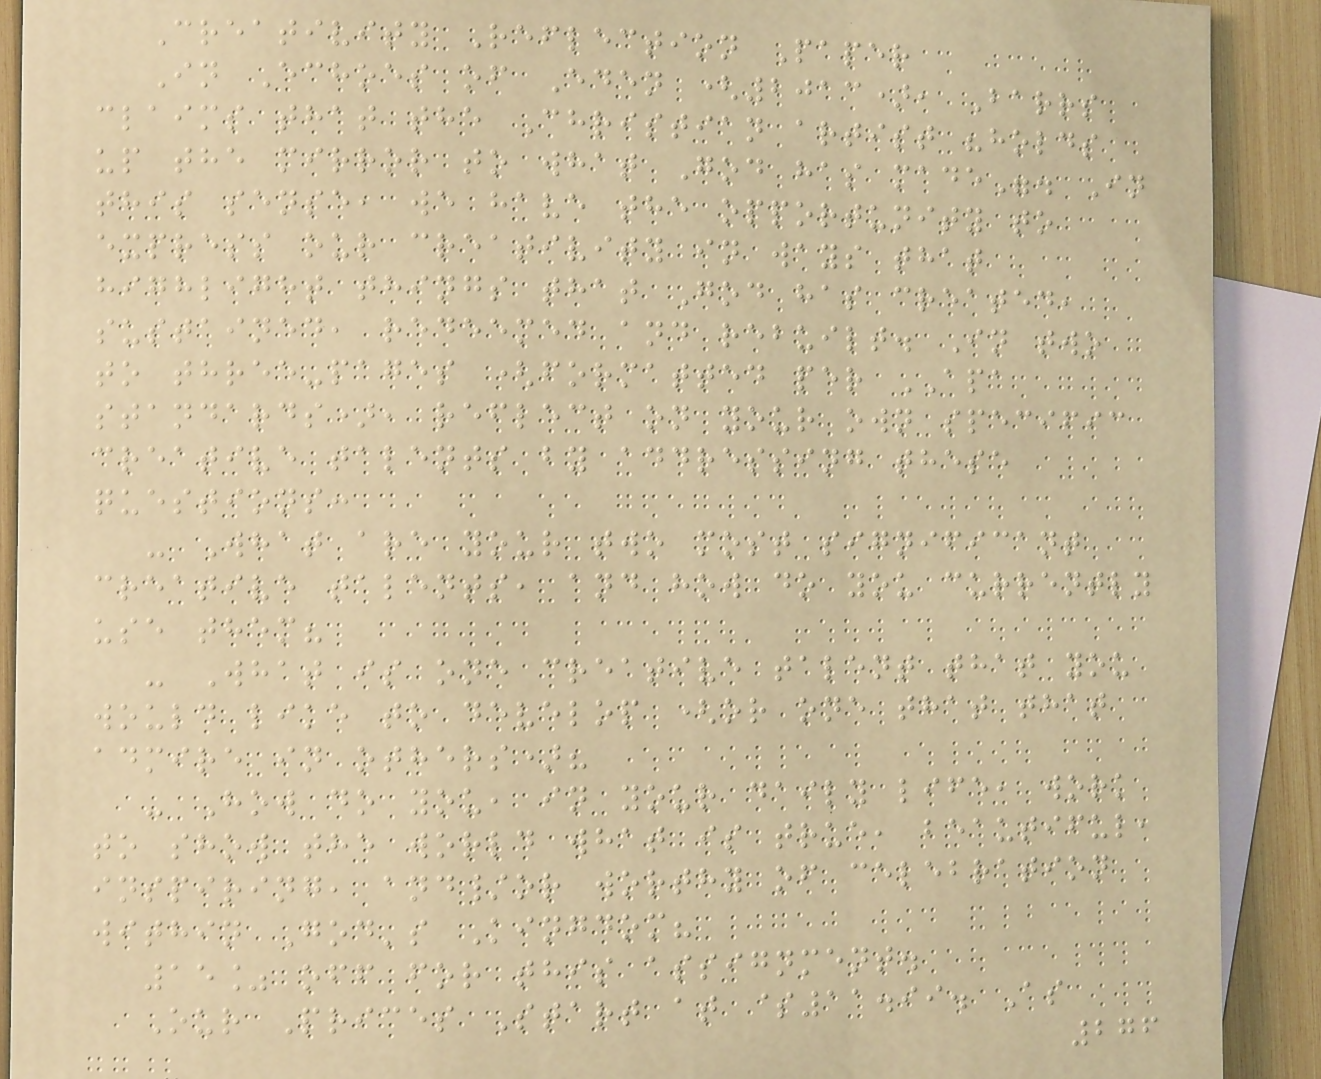Creativity Reflection Paper
In Echoes of Eden (2013), Barrs
claims that the Christian artist "holds
up the mirror to what God has made". In
this sense, we have the opportunity to
express our creativity in ways that
highlight things that God has created,
sustained, redeemed and rebuilt. In two
to three-pages (formatted per APA
standards), reflect on your own specific
creative talents by addressing these
questions:
- What are your two most significant
creative talents, and how do you currently
use them?
- What is one creative talent that you
would like to develop (or one that that
admire in others)?
- How do you, in your daily life, work
to show the world what is true, beautiful,
inspiring, and/or worthy of celebration
within God's Kingdom?
15% off for this assignment.
Our Prices Start at $11.99. As
276
